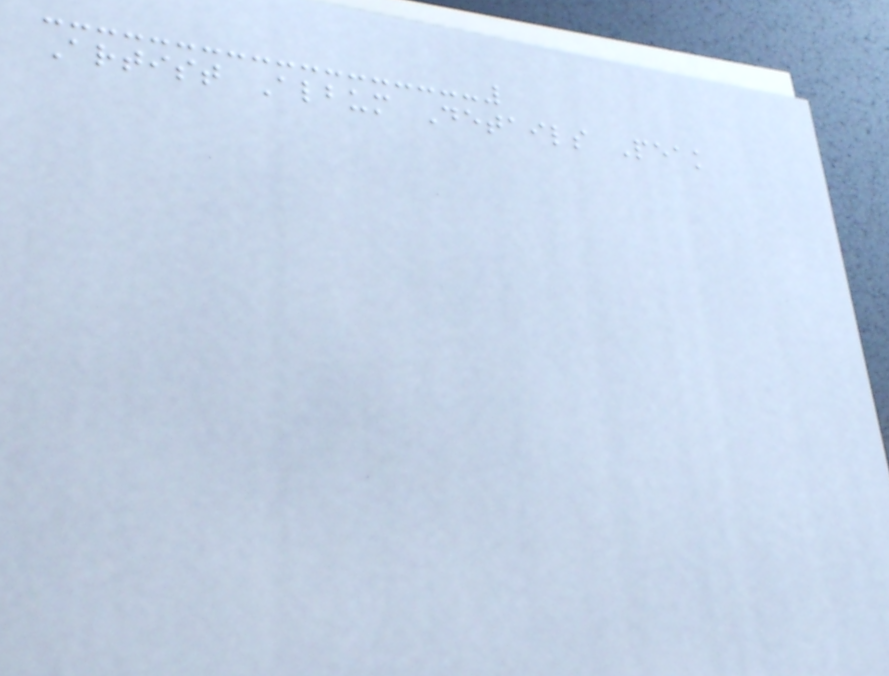Artist Album Details Peak
